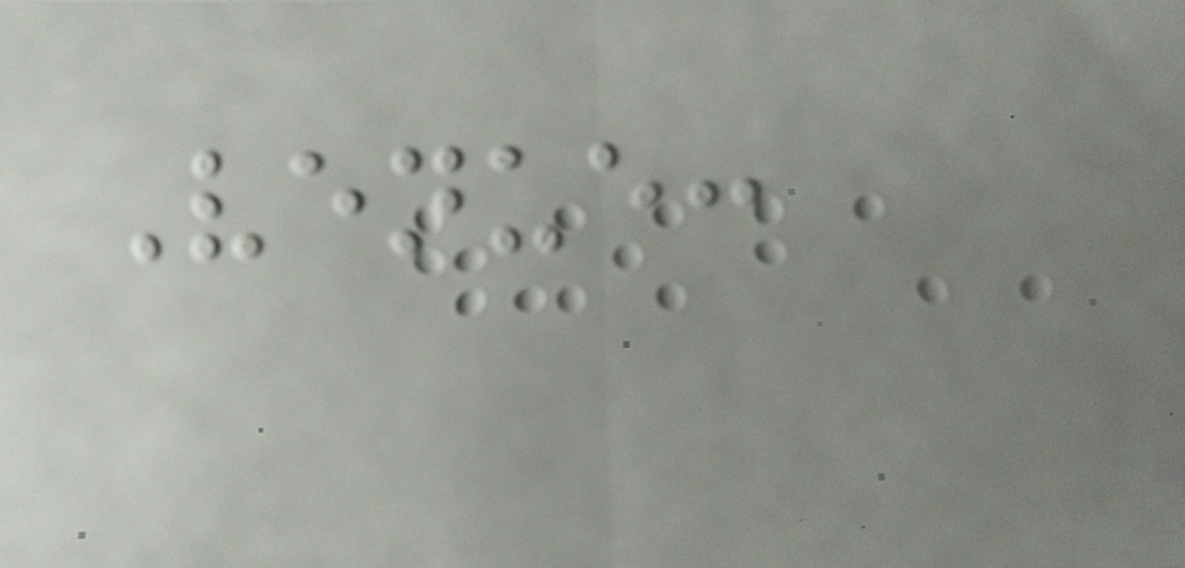Venue:
